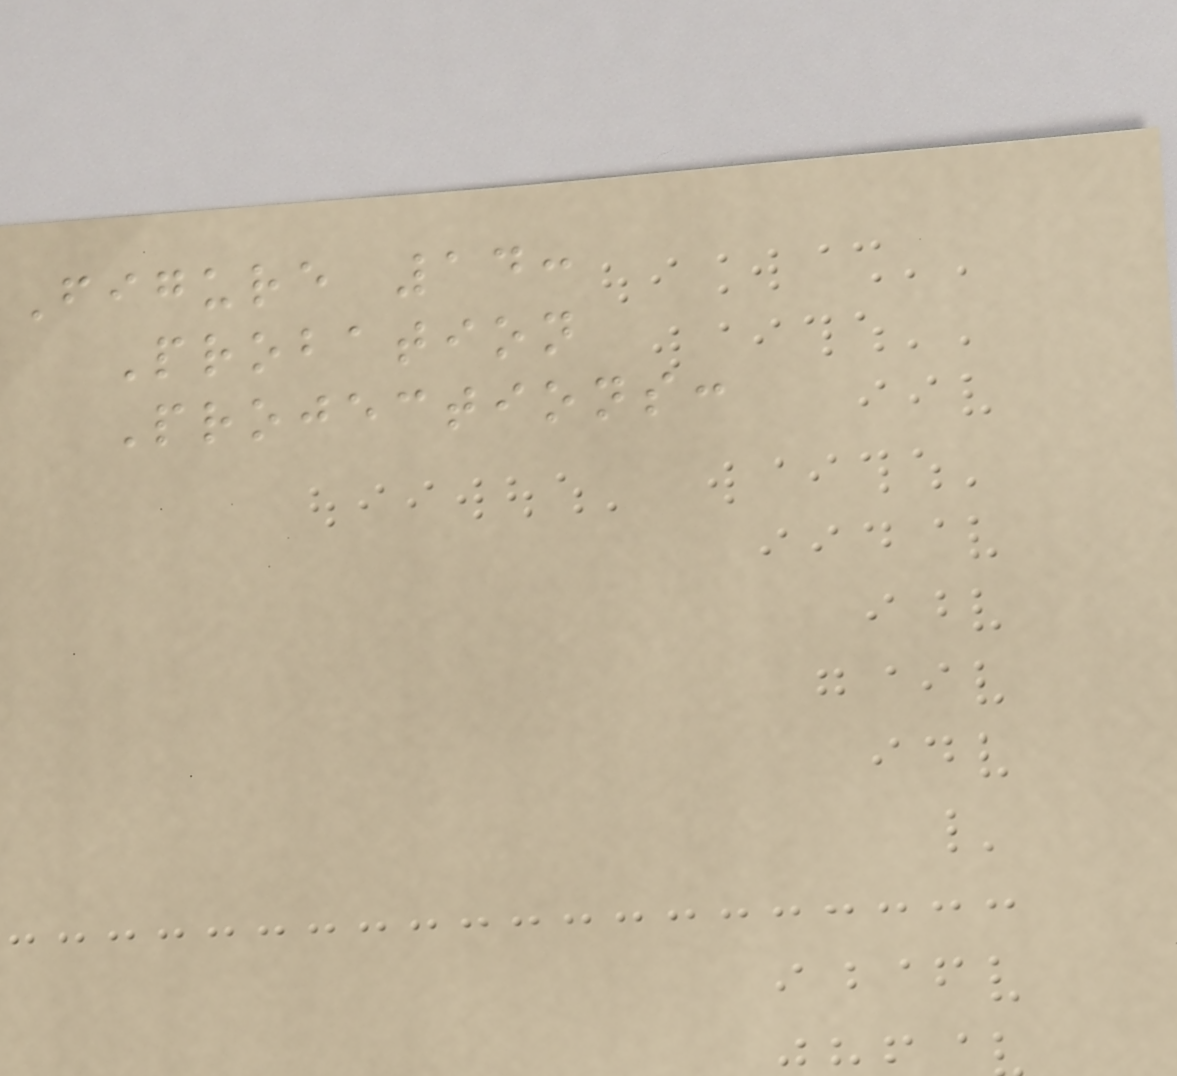Figure 14:
Probation
Projections:
